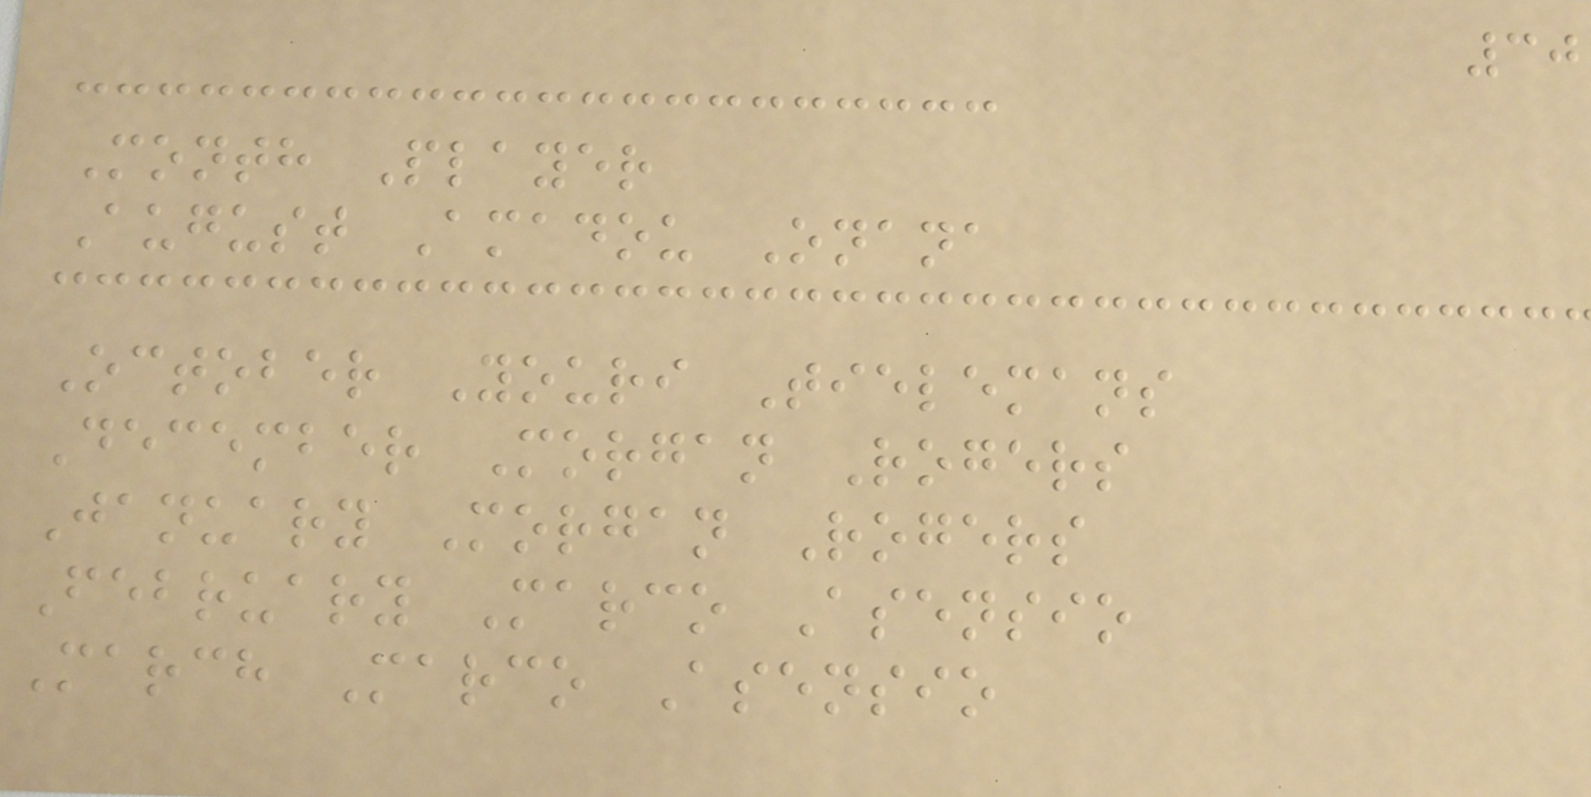30
Month Player
August Amadou Onana
October Youri Tielemans
December Morgan Rogers
January Morgan Rogers
February Marco Asensio
March Marco Asensio
